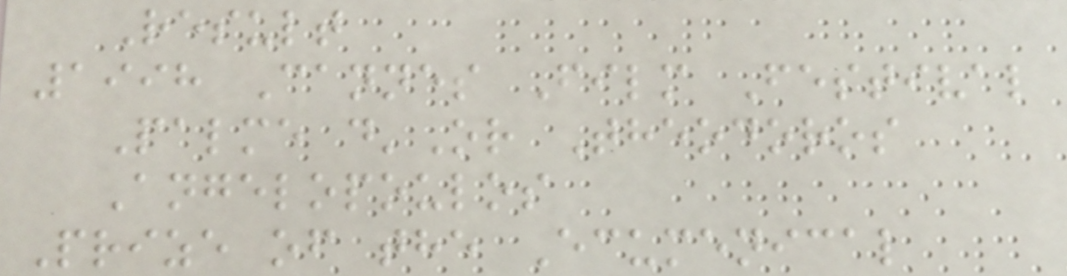Result
1998 Cannes Film Festival
Palme d'Or Theodoros
Angelopoulos
Prize of the Ecumenical
